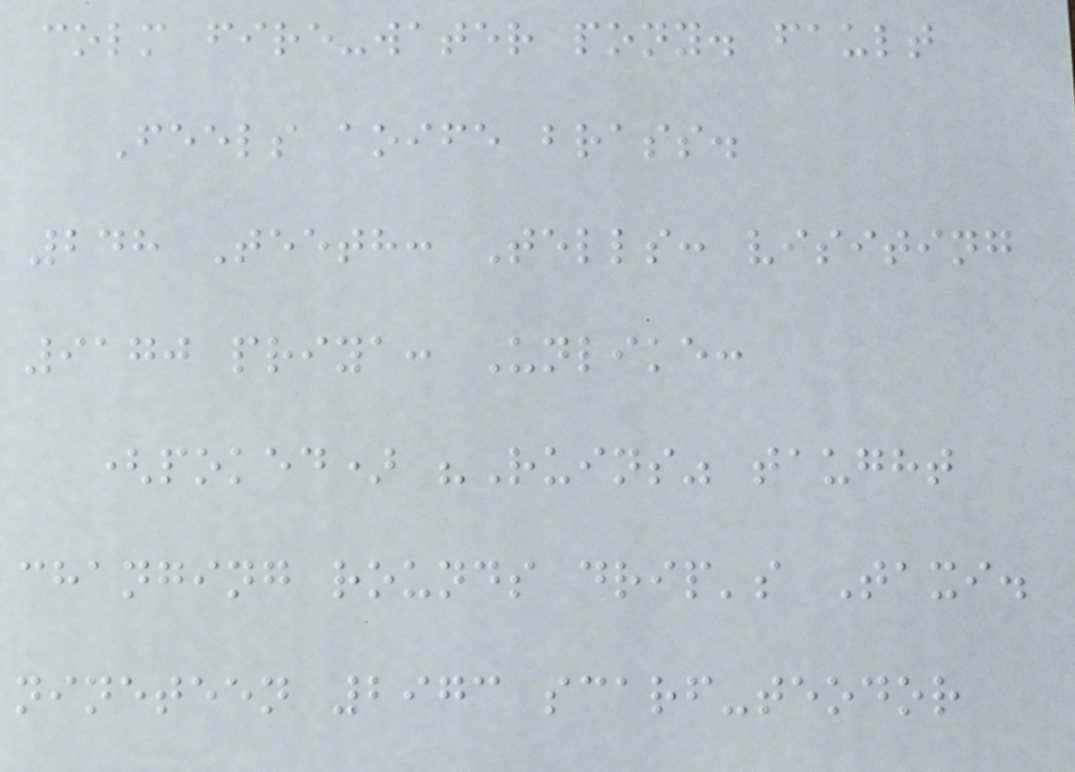colm fire-water pony. fault
Feels aoife brass.
248 Teeth: Tells: visiting
9170 priya: Unlike:
(poked) "Ruins" taught
changing rounds drip's Taxi.
nineteen 2973 scarf-teodor
